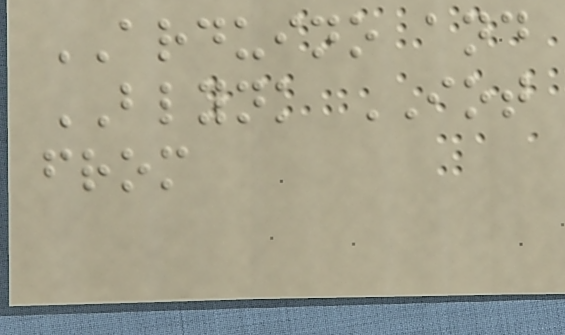ARDUINO and
BLYNK IOT
from
